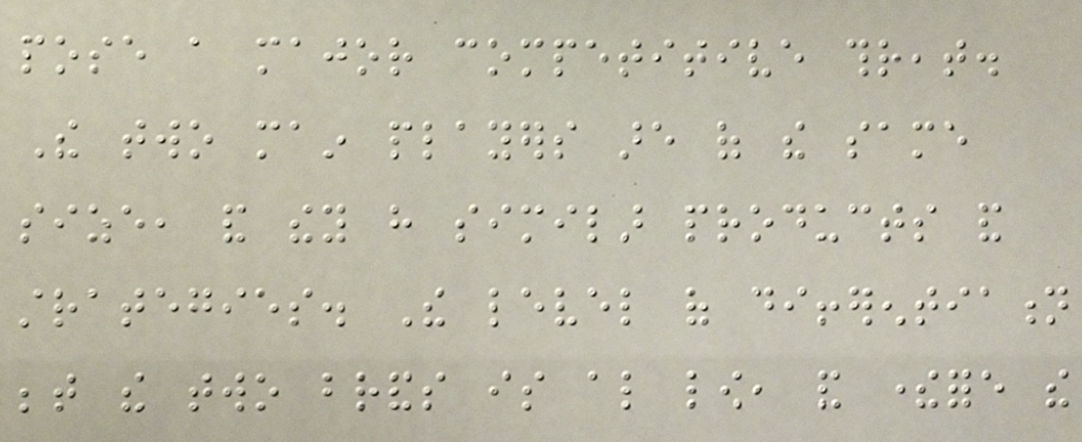pose a major competitive threat.
The two main players are of the same
size, and they have similar products and
strategies. The level of differentiation
between the two brands is also low, and therefore the
